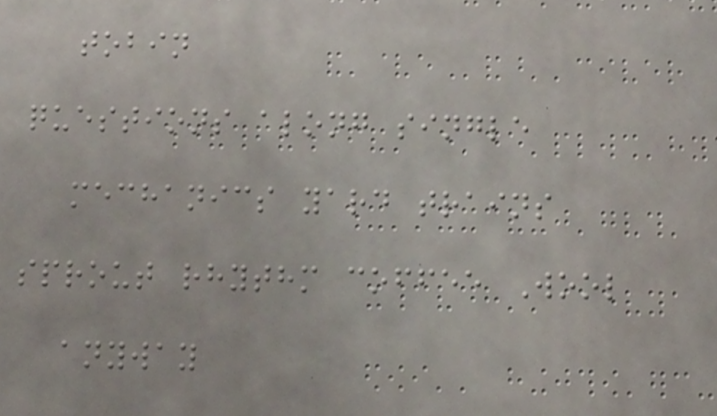tobin
questions along single
mechanics yard trains
sprout rhythm coffee Wool
anyway
